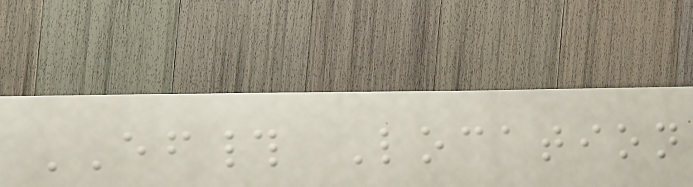EF# Location
